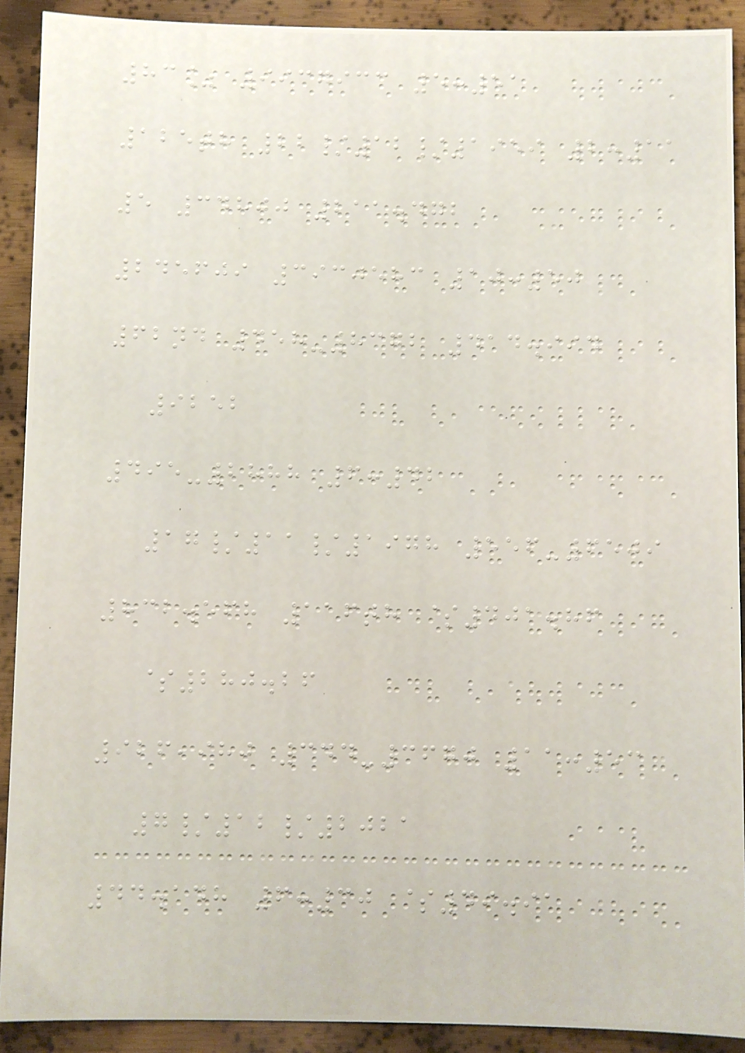83% 9937933 5:51
125th 22/12/1959 2:11
5 34800 211.472
245609 3930583 10:50
62nd 458-8372 414.994
9252
495-2888 6:42
17/11/1978 556-6509
832.568 116th $401.86
$280.26
926,980 344-3670 11:53
7/12/2021
44.148 6:30 $49.91
